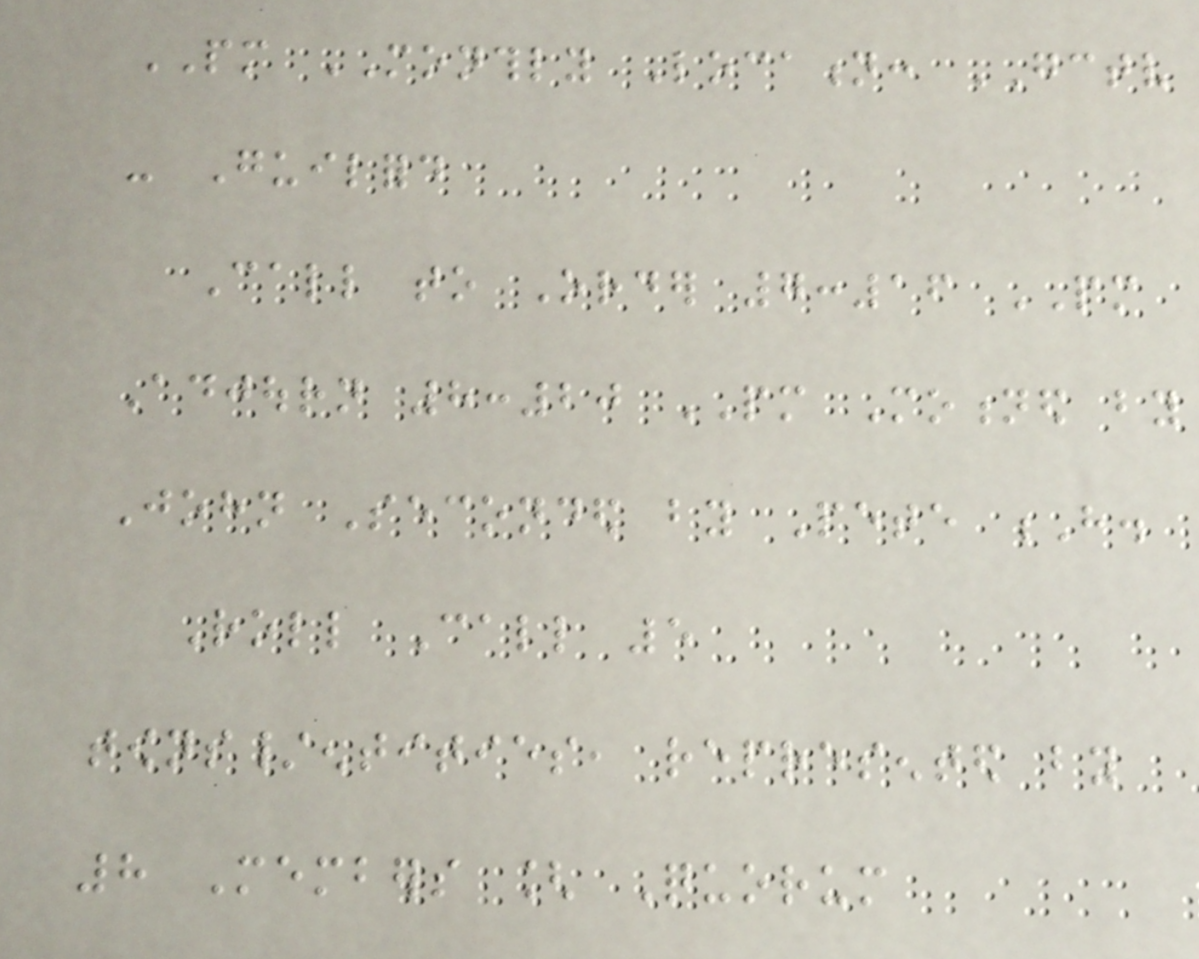PM MONTHLY Location: GCTV
- Guilford
Call to Order 7:16 PM
Adjourn 8:20 PM Motioned by
John Seconded by Pete H.
Roll Call 5
towns/entities, represented by
8 Members [ Quorum
